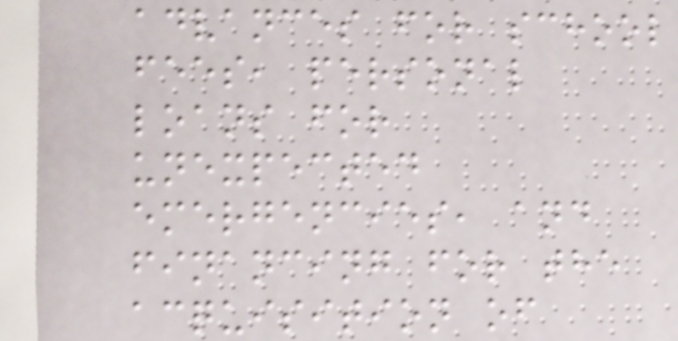advances for school
fees, personal
loans for
unexpected
emergencies, and
financing for the
acquisition of
